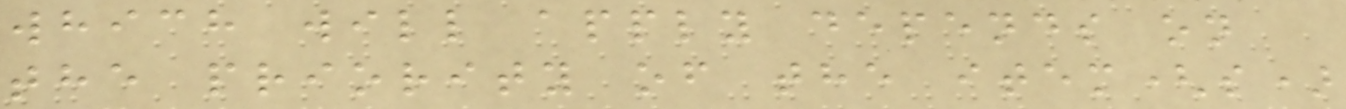which will apply depends on
the priority of the item(s)
